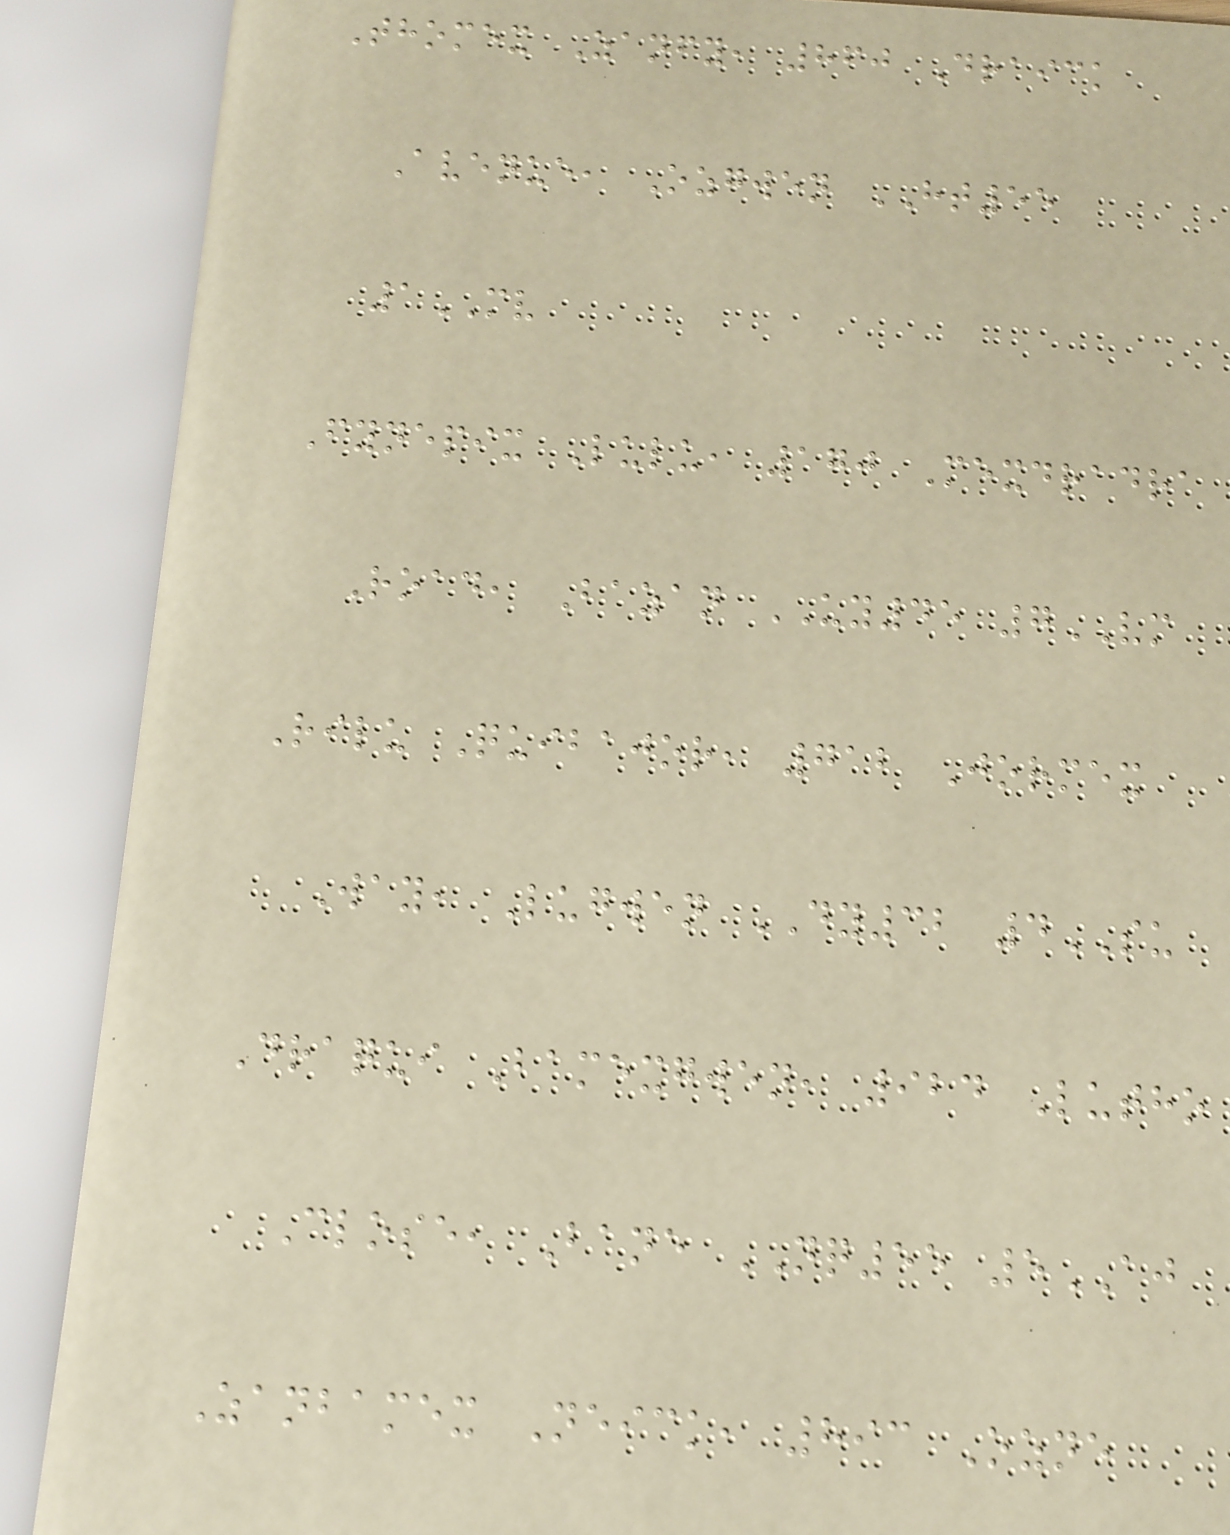Thomex Zanfy, 860 Draick
Avenue, Ozgwen HT55
1MV
Fynepix Lulu, 170 Mexdradra
Road, Bazan UY45 7VM
Rilu Quibajor, 712 Jormex
Way, Lugwen DY32 4SU
Draqui Bamexgwen, 924 Lutho
Close, Bane NQ55 5AJ
Zanbamex Neick, 893 Ozne
